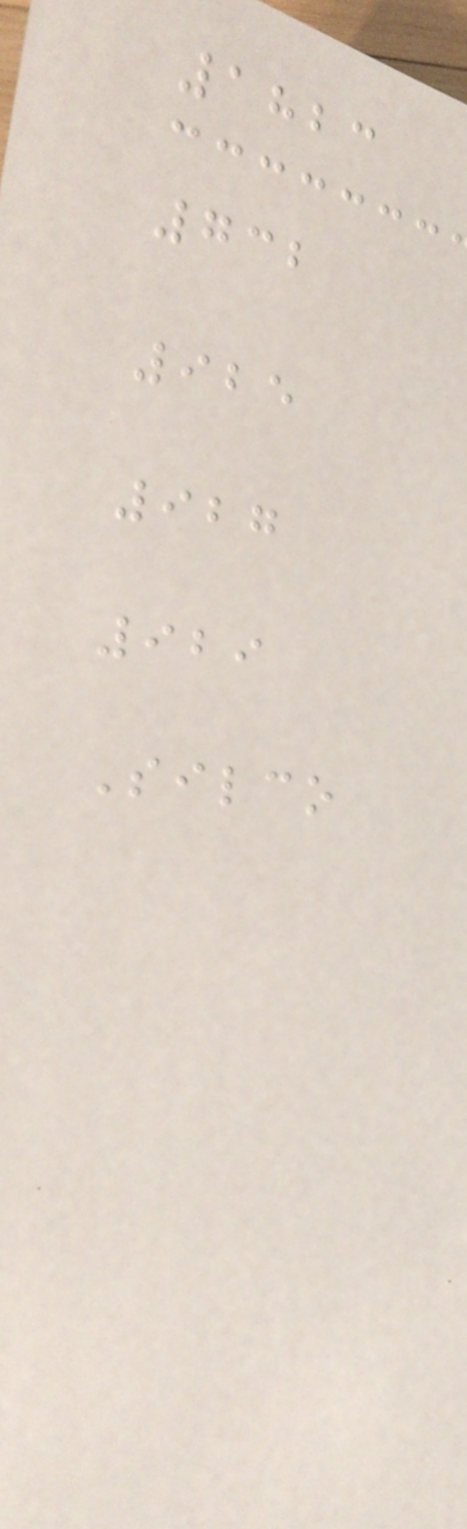1823
732
925
927
929
Silco
